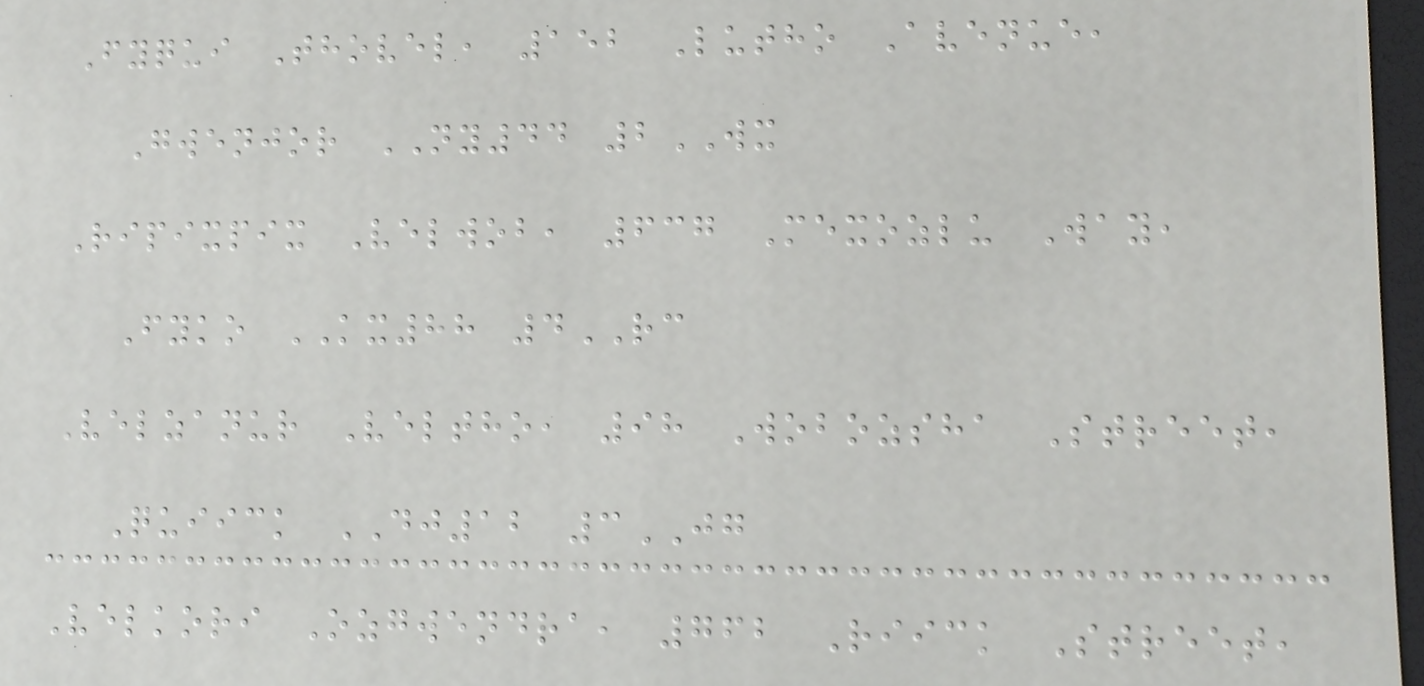Fyqui Thovel, 152 Lutho Avenue,
Gwenjor NY44 2WX
Ripixpix Velwob, 637 Mexozlu Way,
Fyko KX88 4RC
Velzanur Veltho, 98 Wobozsha Street,
Quiick DJ12 3JG
Velkori Ozgwendra, 762 Riick Street,
